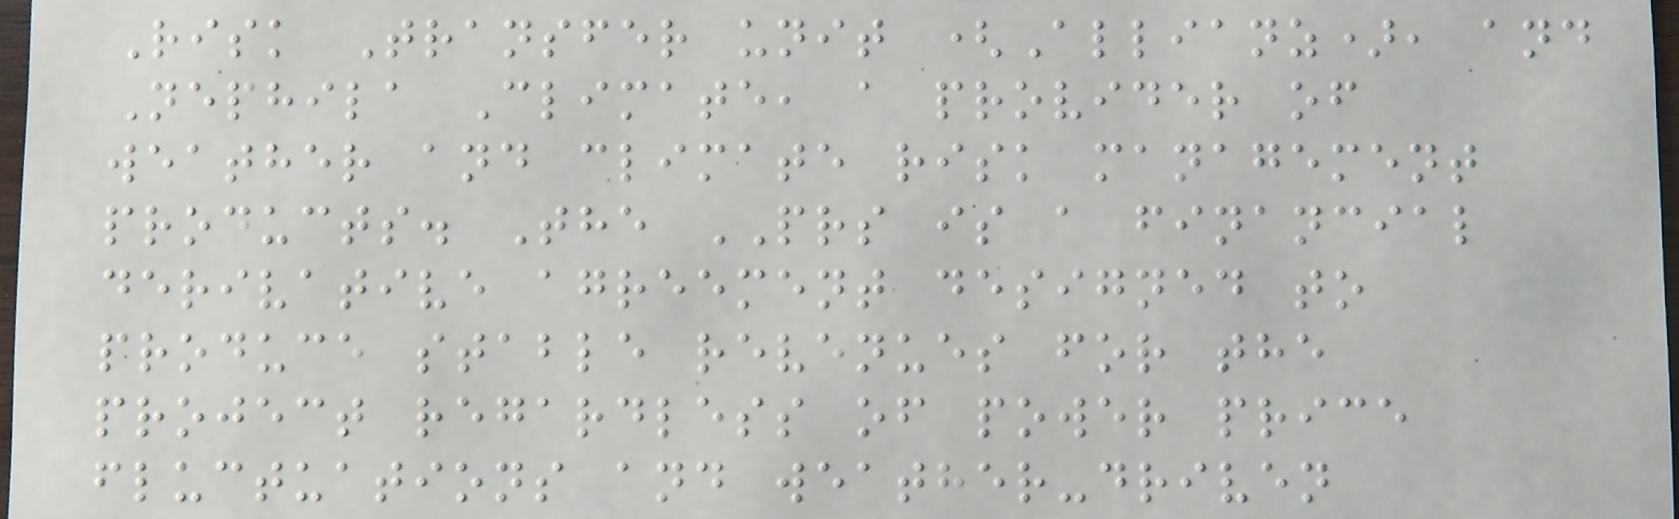Risk Transfer unit (Allianz), and
Nephila Climate, a provider of
weather and climate risk management
products. The PRS is a financial
derivative agreement designed to
produce stable revenues for the
project regardless of power price
fluctuations and weather-driven
